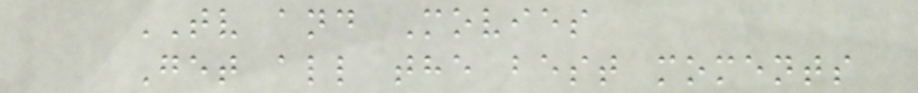TV and Movies
Get all the best moments
